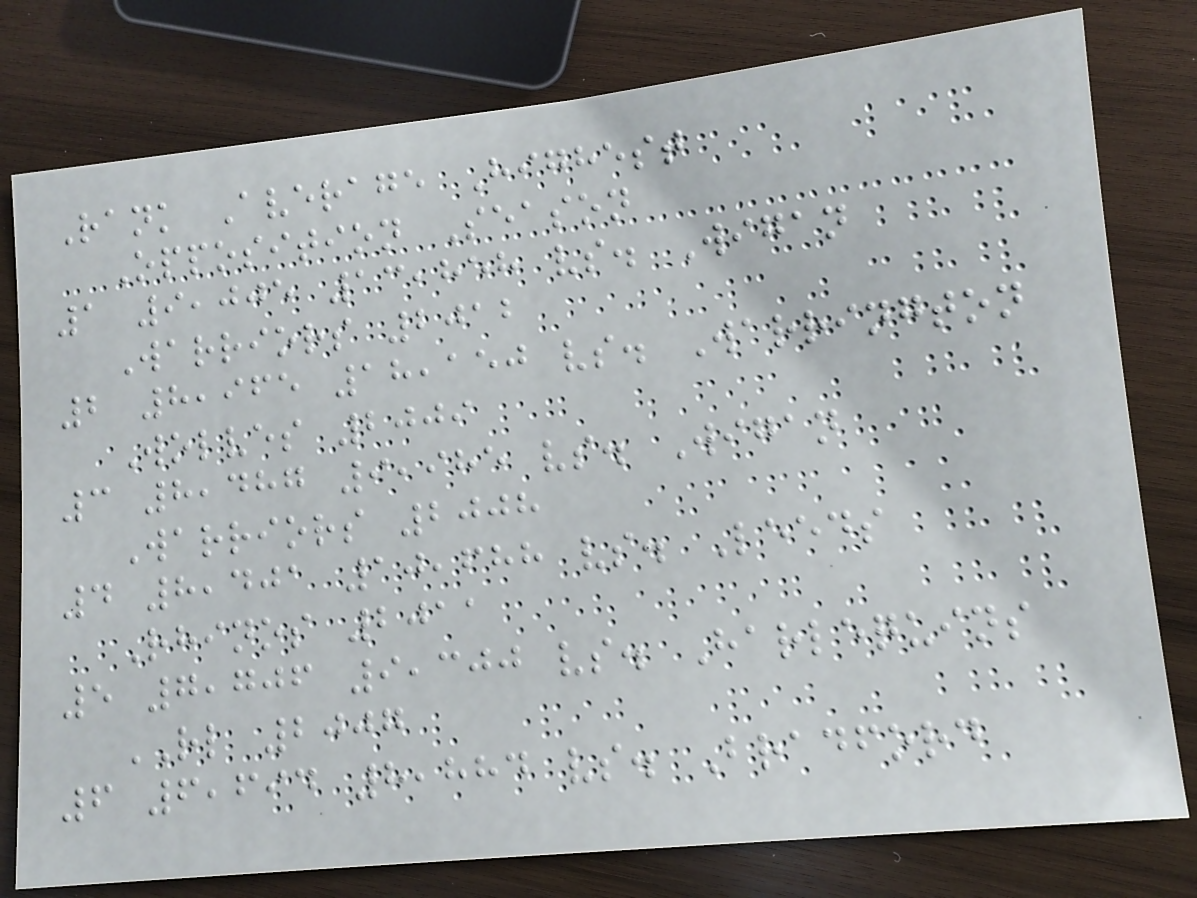Rank Average Highest
Opposition Season
1 9,005 13,858 vs. Wigan
Warriors 2012
2 8,965 18,150 vs. Warrington
Wolves 2009
3 8,487 9,985 vs. Wigan
Warriors 2008
4 8,401 10,688 vs. Leeds
Rhinos 2011
5 7,706 9,300 vs. Harlequins
RL 2007
6 6,694 8,884 vs. Bradford
